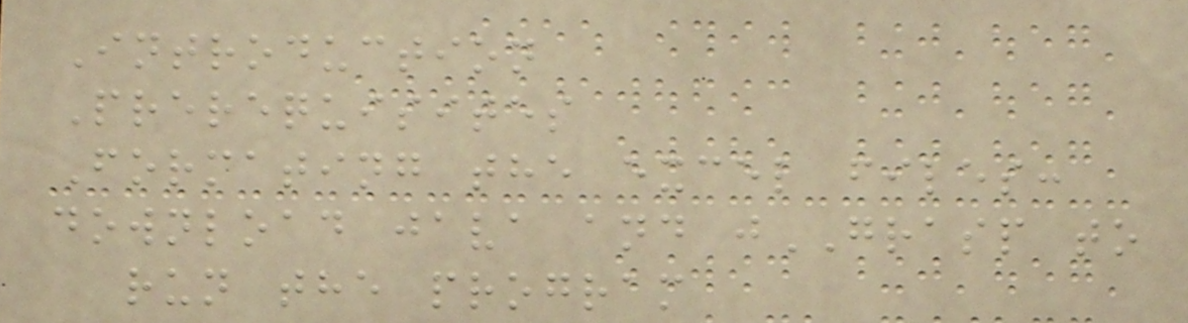Introduction
Prerequisites
Formating the excel files:
download java and jGRASP to
run the program
